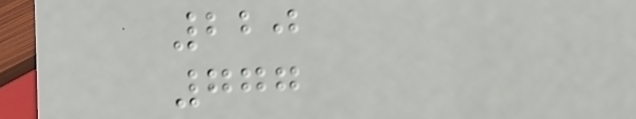220
777
